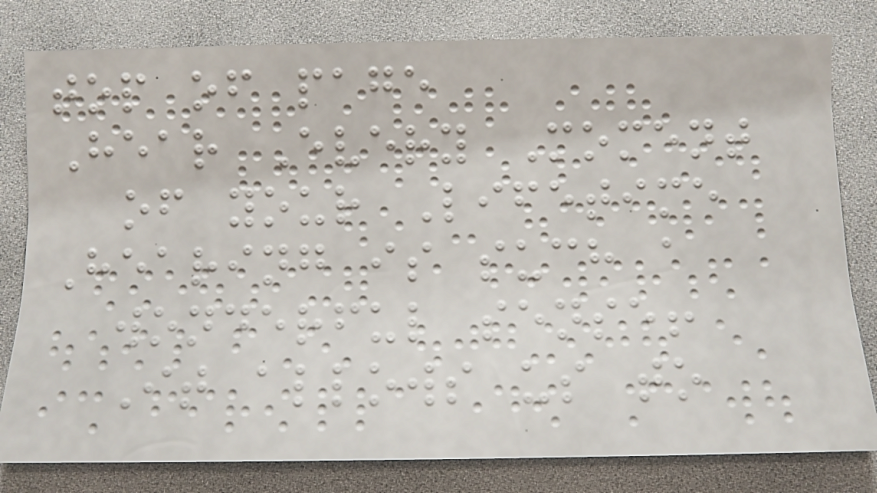top of page
Hear Every Moment
of your Lifetime
Hearing is such a
wonderful sense!
It allows us to
